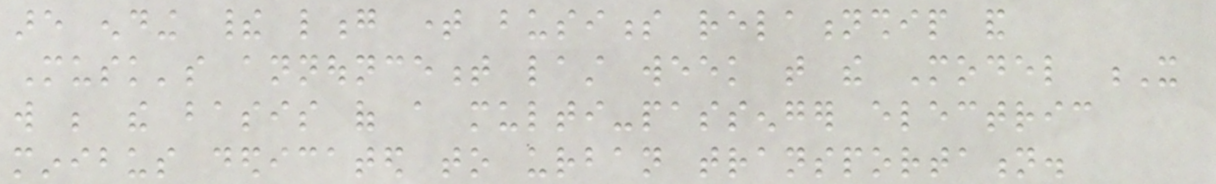are ending their long time business relationship and
Musk's announcement last week that the Model X
will be the basis of a multi-passenger electric
minibus dedicated to urban transportation.
